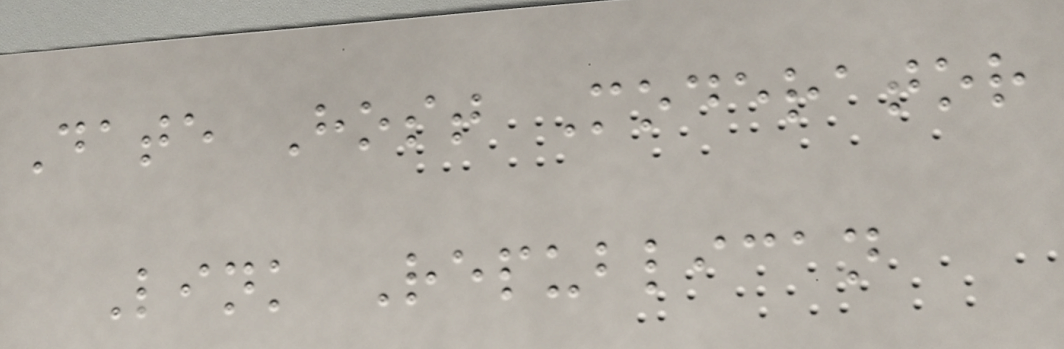Date Host Moderator
Link Republican
